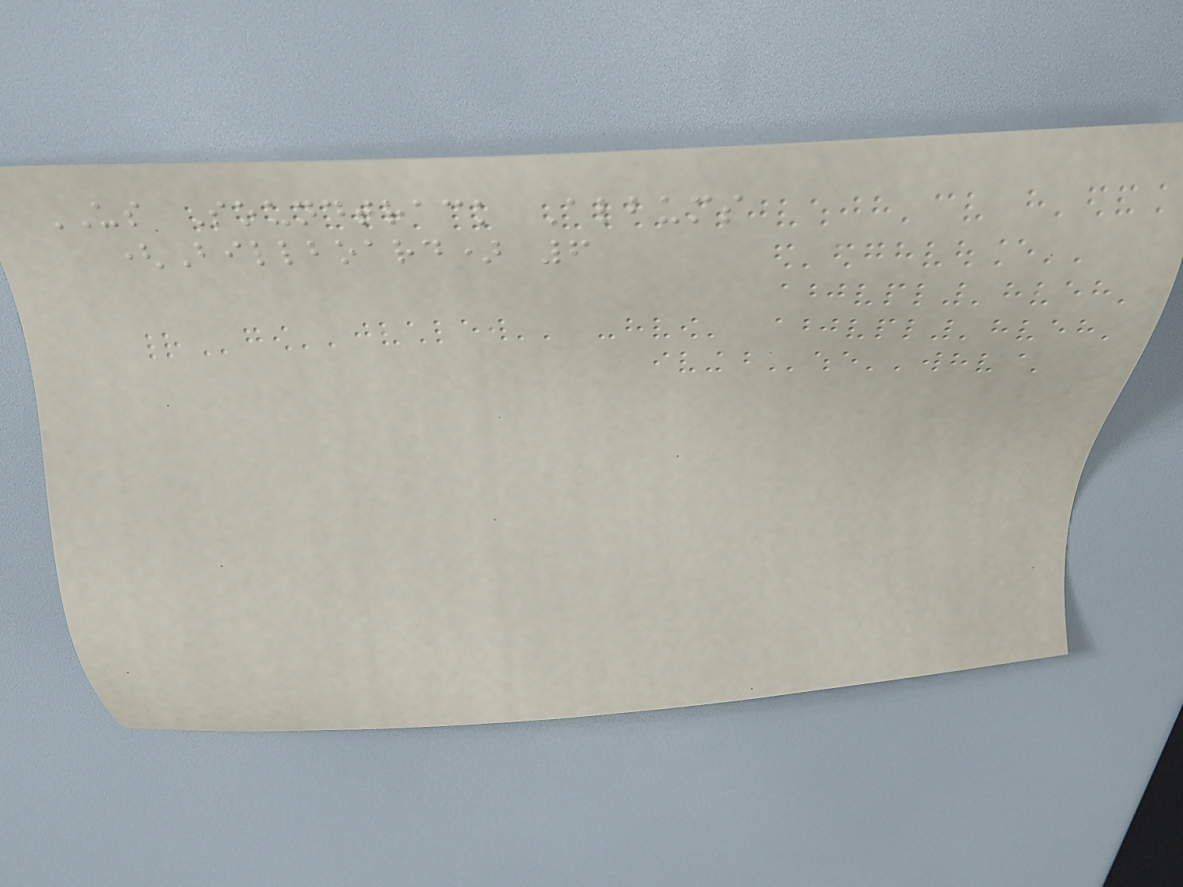US Soundtrack Albums
(Billboard) 6
